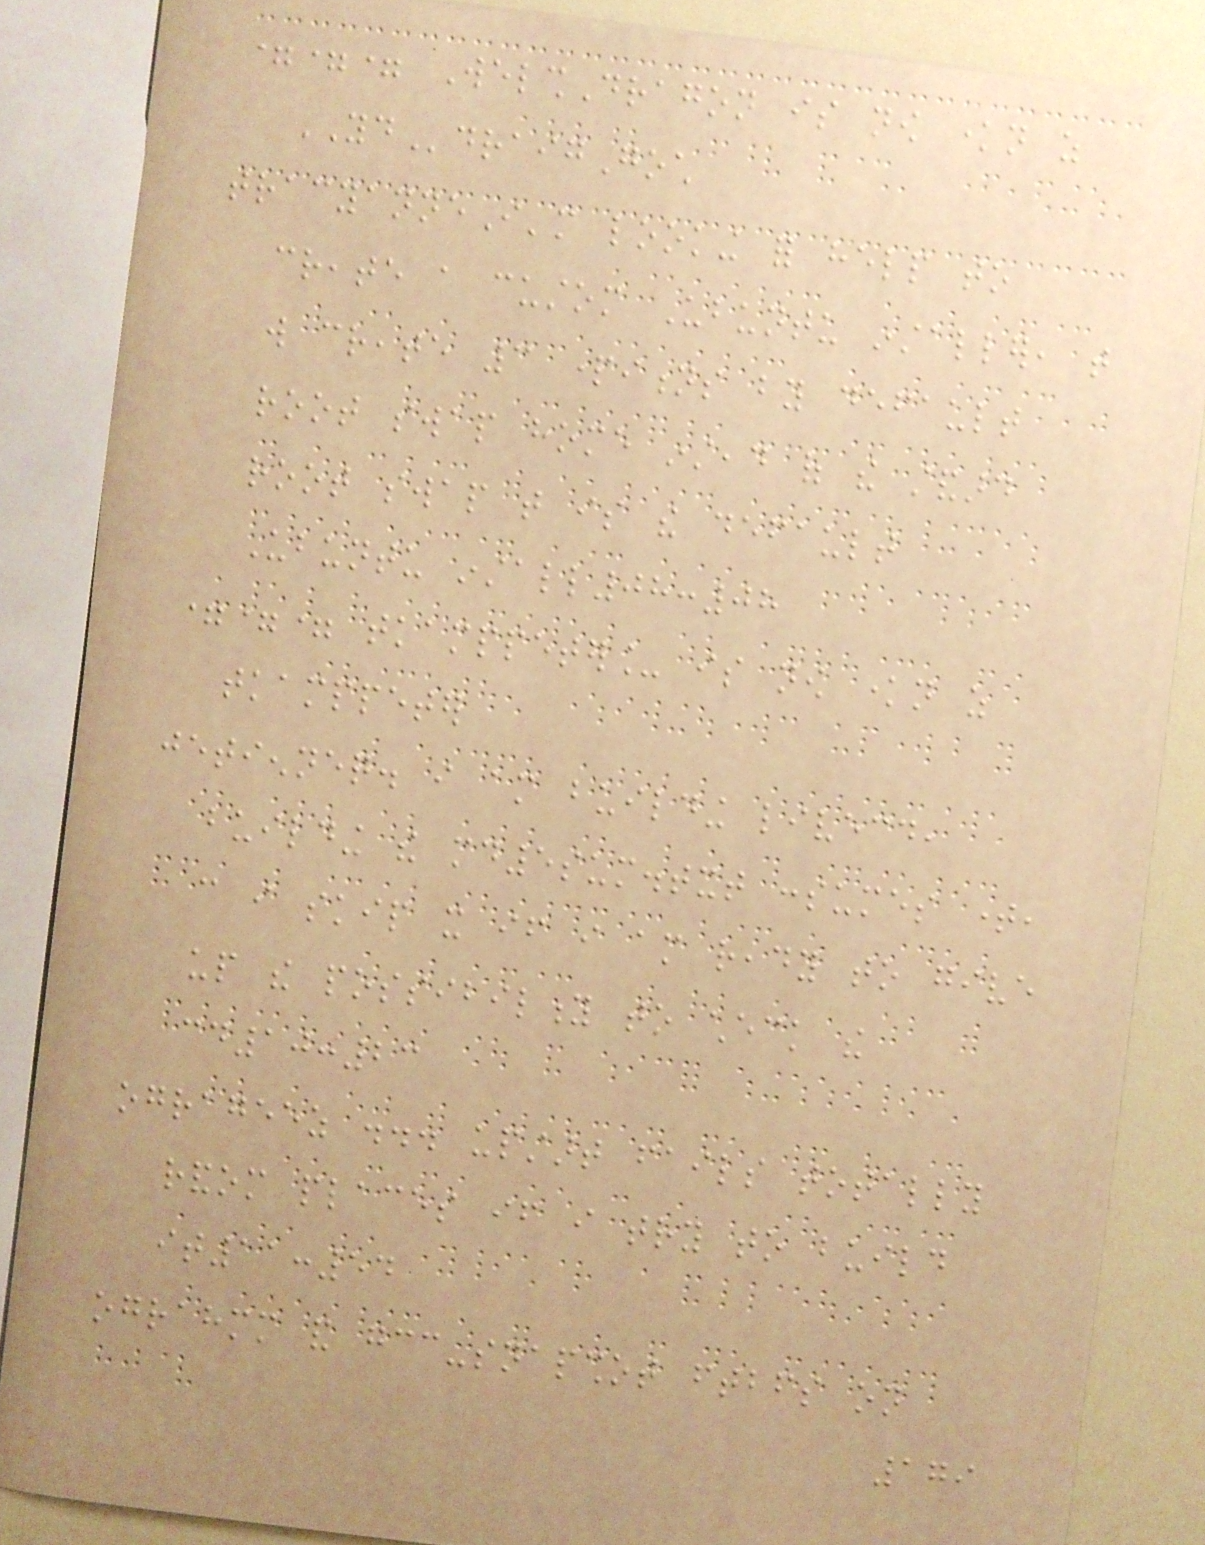=== WelshDragon is now known as
YDdraigGoch
tracyanneI'm looking for help to
create a custom Ubuntu installer, that
will create 3 partitions by default
root swap home instead of the standard
root swap that is the default
Ubuntu install08:08
=== tkamppeter_ is now known as
tkamppeter
jetienneq. i am building livecd,
building the md5sum.txt consumes time,
can i skip it if i am ready to give
up the possibility to check the
cd10:23
ogrageez ... upstart fails totally
random places if i try to build
it11:54
ograhmm and gcc-snapshot ftbfs on
179
